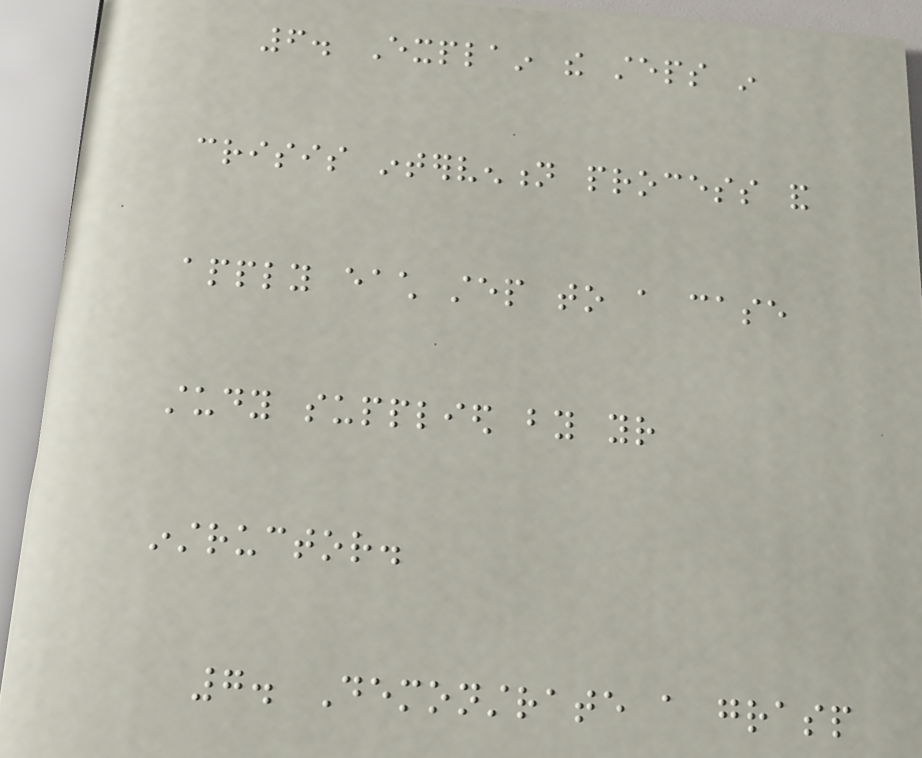6. Explain the steps in
crisis intervention process and
apply each step to a case
study supplied by your
instructor.
7. Demonstrate a grasp
